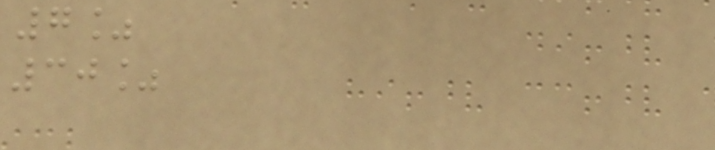7%
30%
